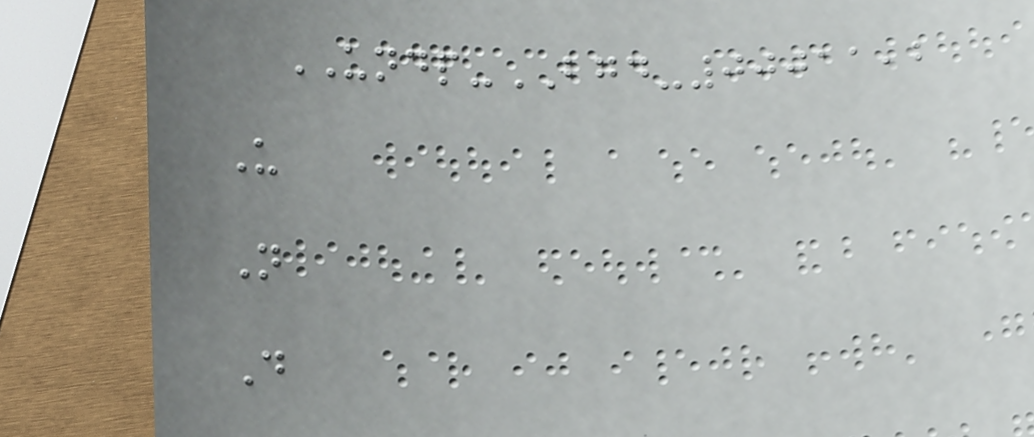UNDP-BGD-00011,2
U
N
D
